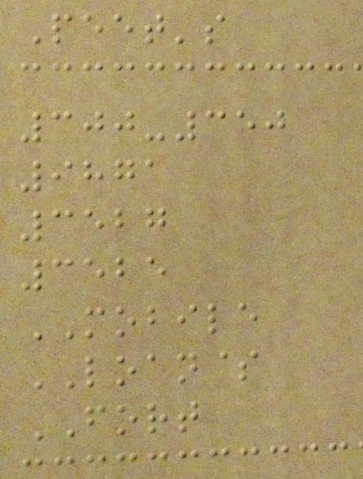Peet's
300-350
9871
3527
3525
MOBILE
LOAN$
FORT
